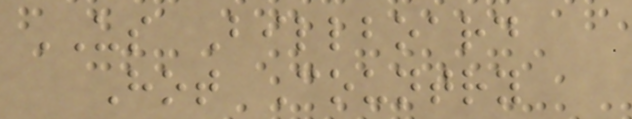US Billboard
Hot Country
